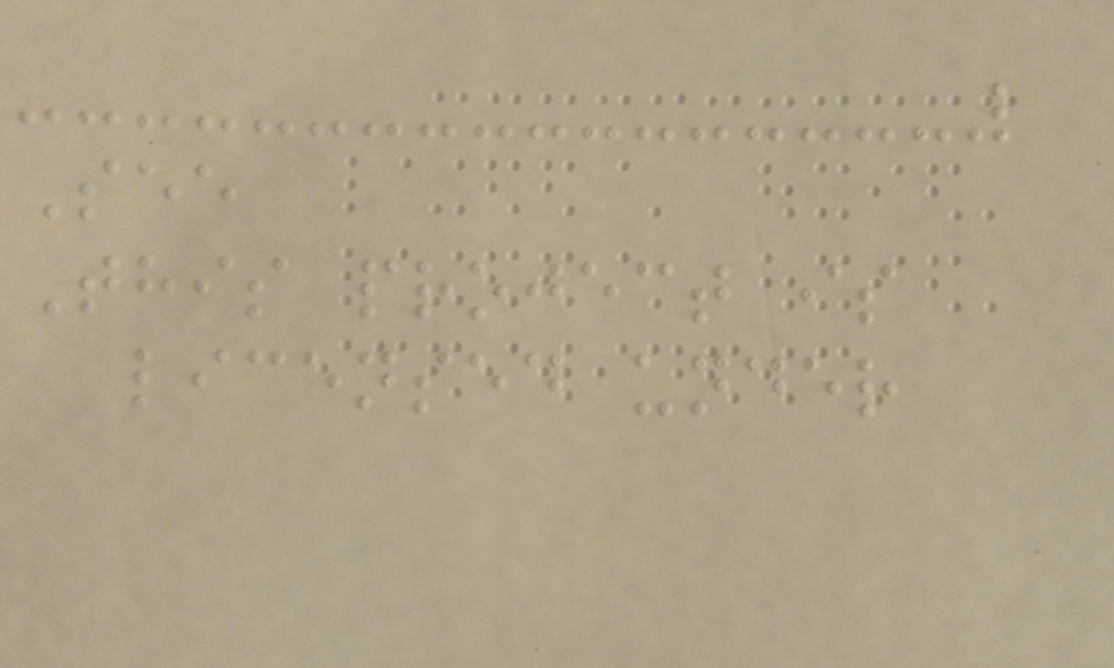See
This project is
licensed under
